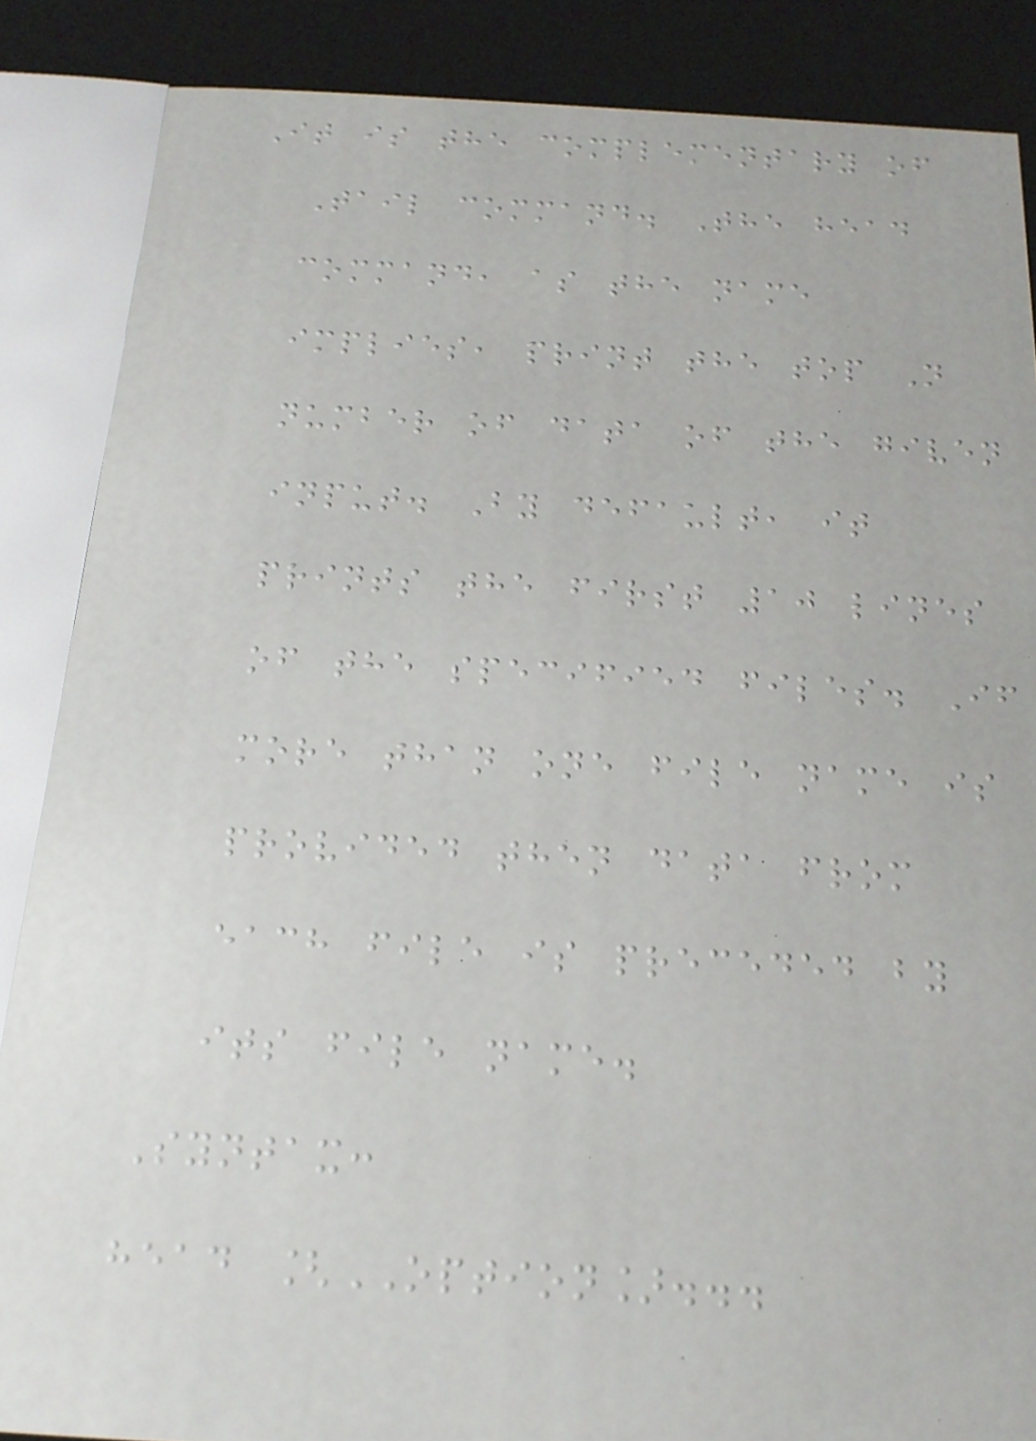It is the complementary of
Tail command. The head
command, as the name
implies, print the top N
number of data of the given
input. By default, it
prints the first 10 lines
of the specified files. If
more than one file name is
provided then data from
each file is preceded by
its file name.
Syntax:
head [OPTION]...
